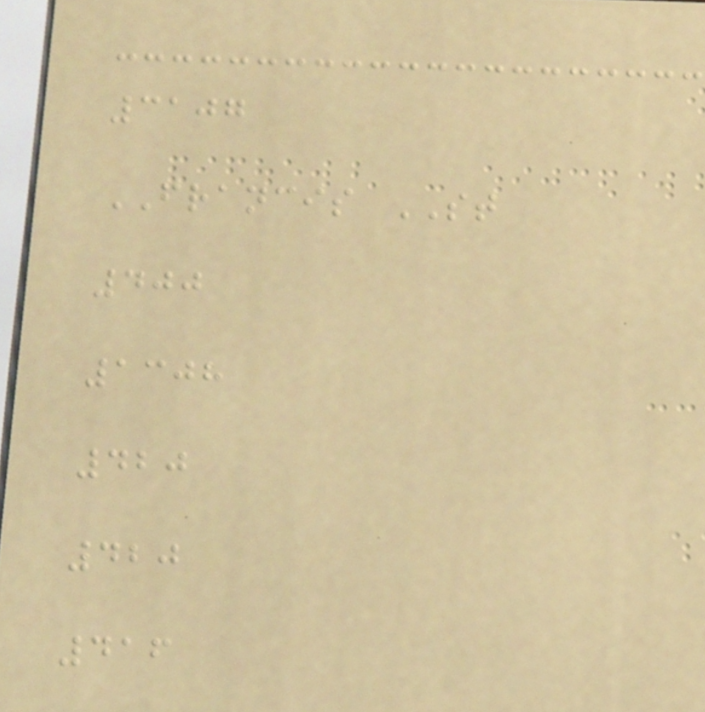3107
FRANCIS ST
400
1308
420
420
416
